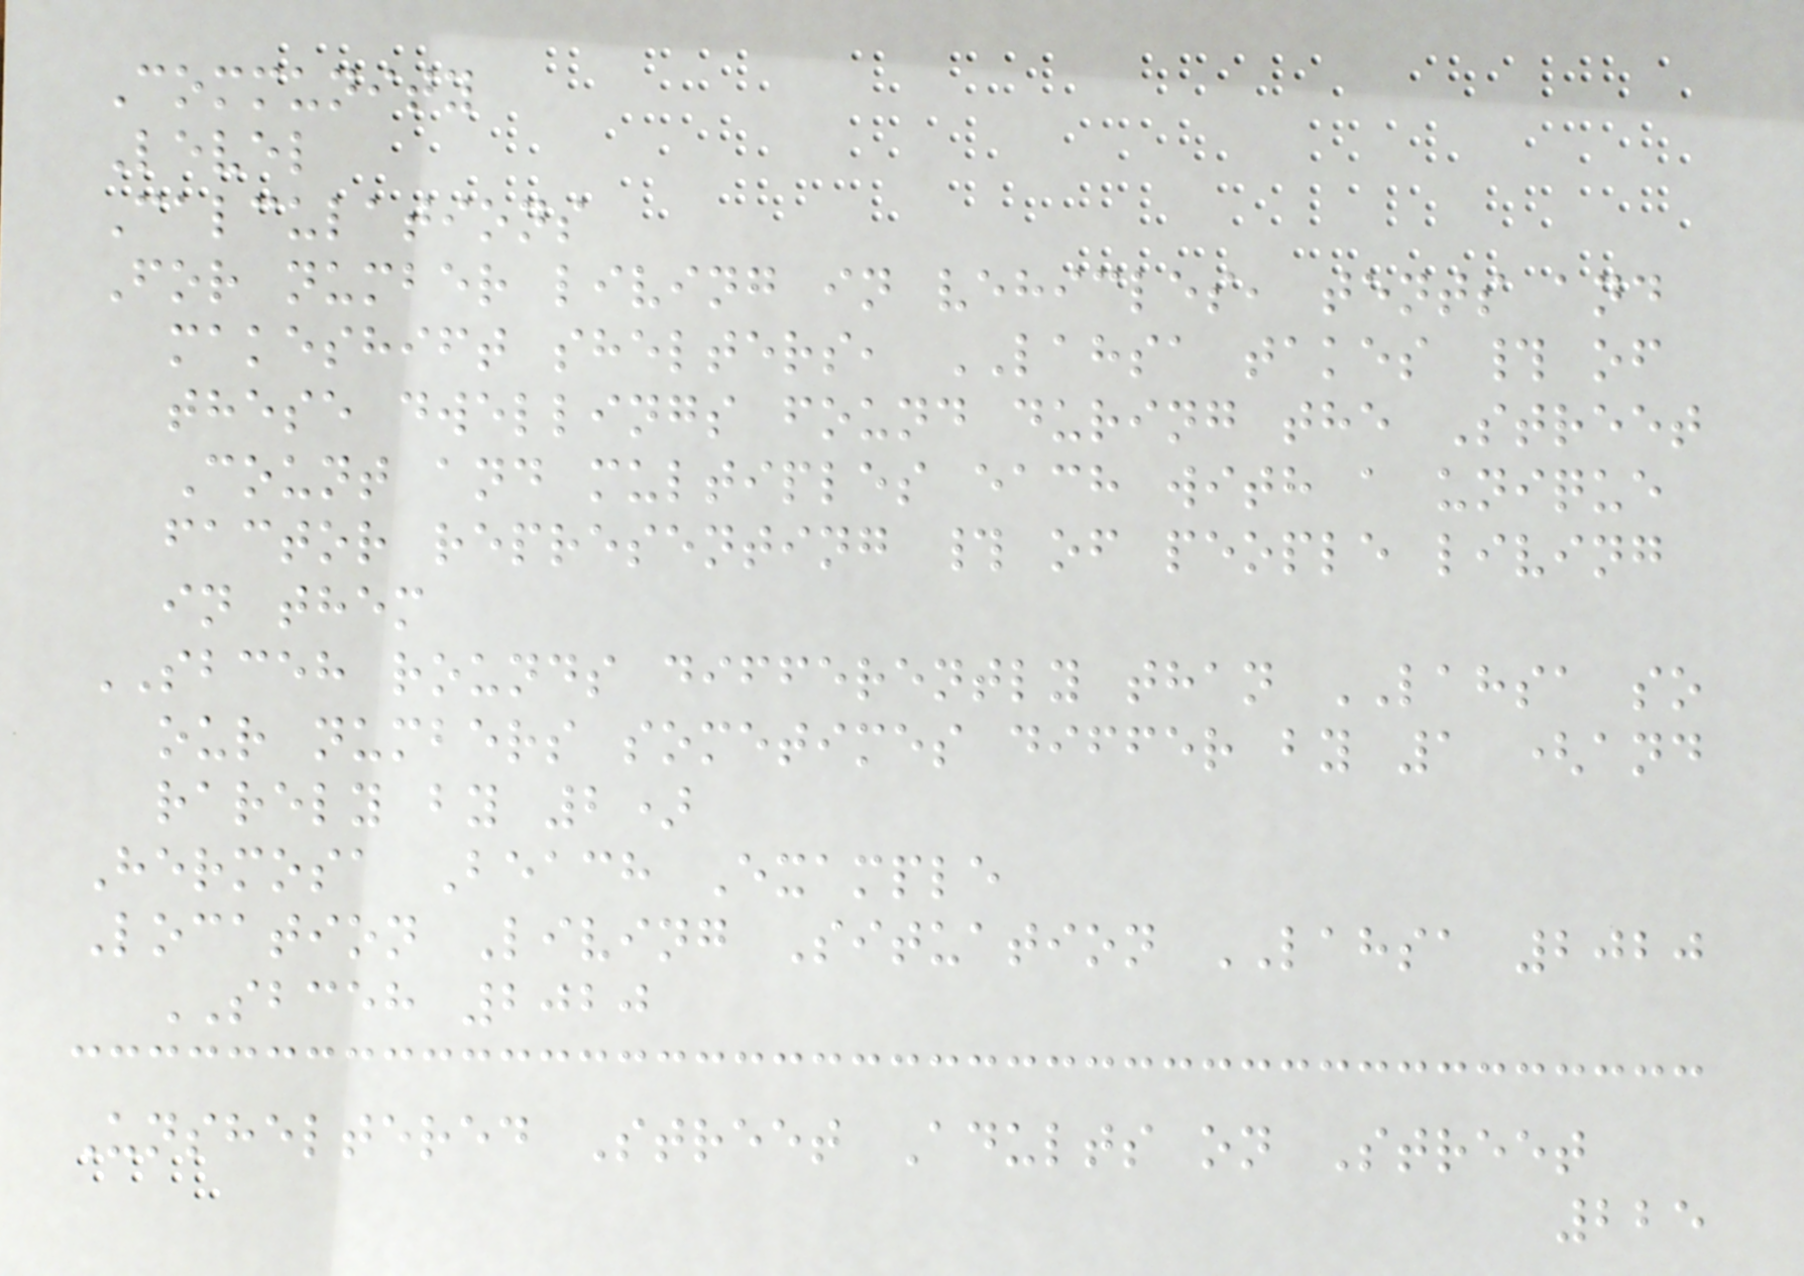Community
Level
Calculations
For number living in vehicles, tents and
makeshift shelters, LAHSA takes # of
these dwellings found during the Street
Count and multiples each with a unique
factor representing # of people living
in them
SBCEH rounds differently than LAHSA so
our numbers sometimes differ by 1 (and
rarely by 2)
Hermosa Beach Example
Location Living Situation LAHSA 2020
SBCEH 2020
Unsheltered Street Adults on Street
225
